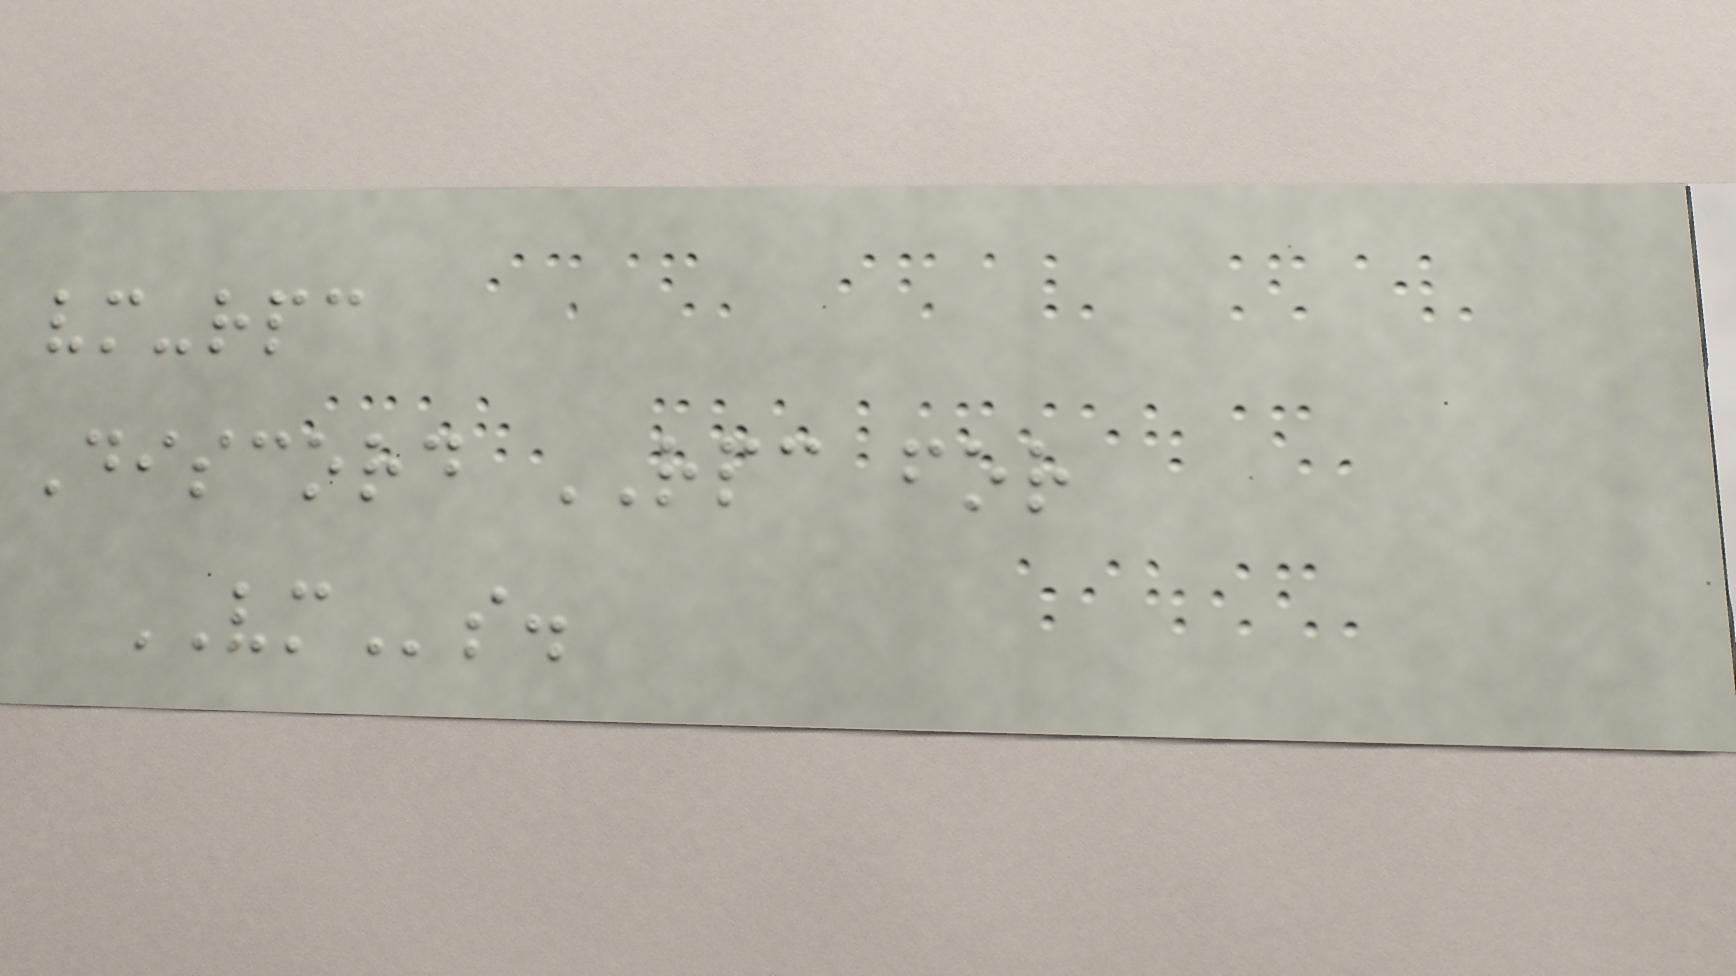vm-rpc
Discord RPC for
VMs.
